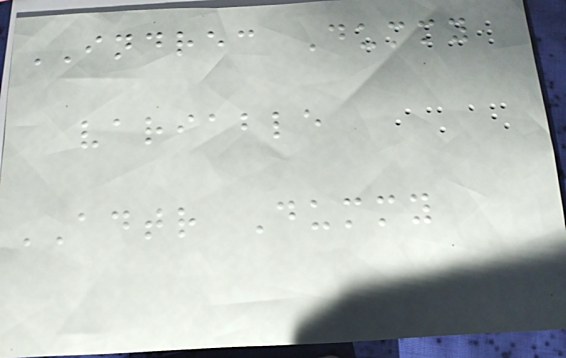INDREC Dummy
variable
ADTR Dummy
